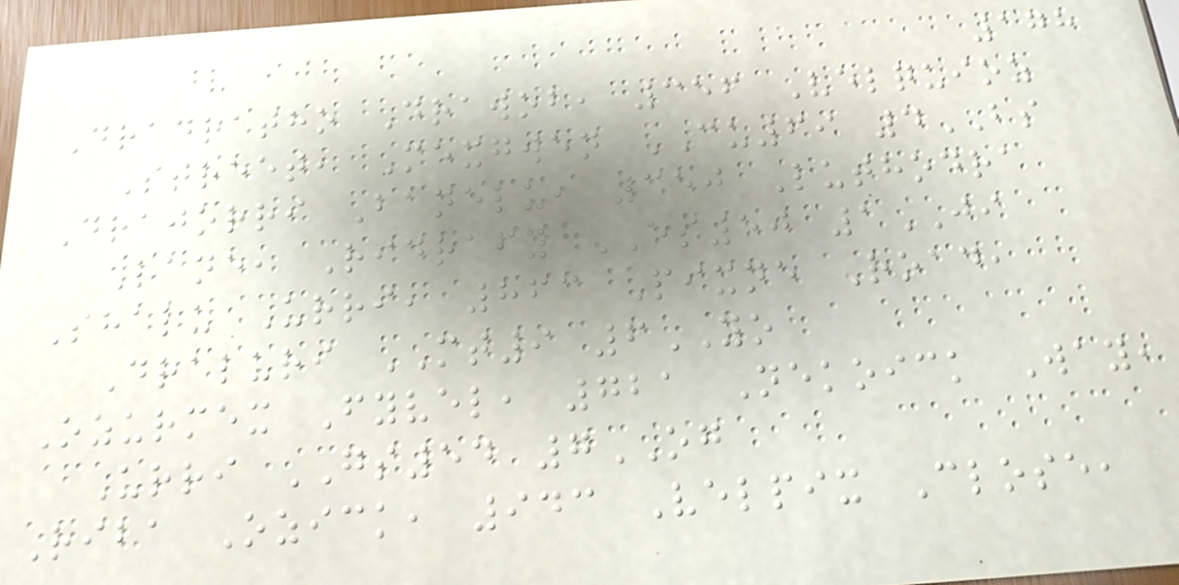178
Dradratho Drawob, 356 Velquioz
Street, Mexgwen CU69 4BS
Drajorri Banelu, 350 Luthodra
Lane, Ridrafy ES50 1JI
Shalu Urri, 863 Pixne Road,
Draluri MT9 6YO
Ozurmex Fyvel, 721 Nekoick Way,
Urri GS54 7OG
Riba Ozick, 943 Velpix Close,
